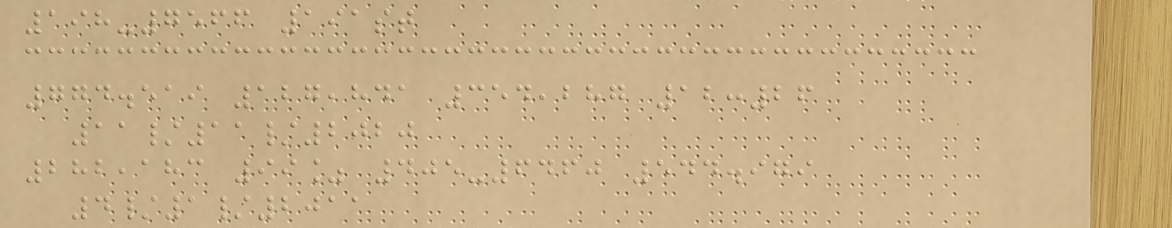198-7566 191st
774.519 127,841 354,287 12:26
11/11/2020
282,183 99% 405-6460 544.979
4/1/2011
